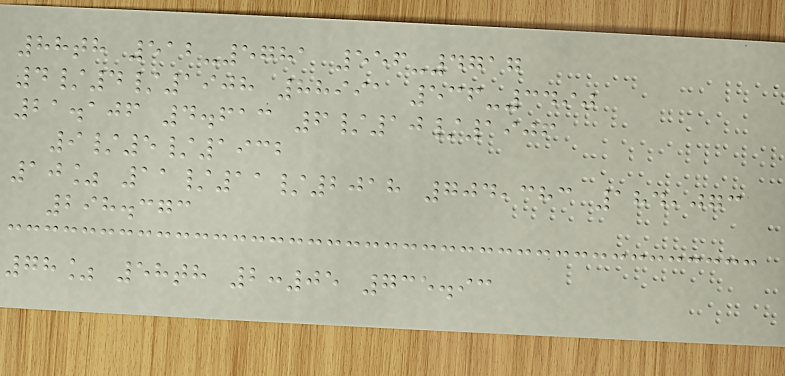88th 512-5781 556-4717
4/4/1908 88991 536-3490
21.106 4.613 6/10/1906
9/5/1932
10% 11/11/2018 704,383 184,073
298.373
78% 58th 2:05 735.93
